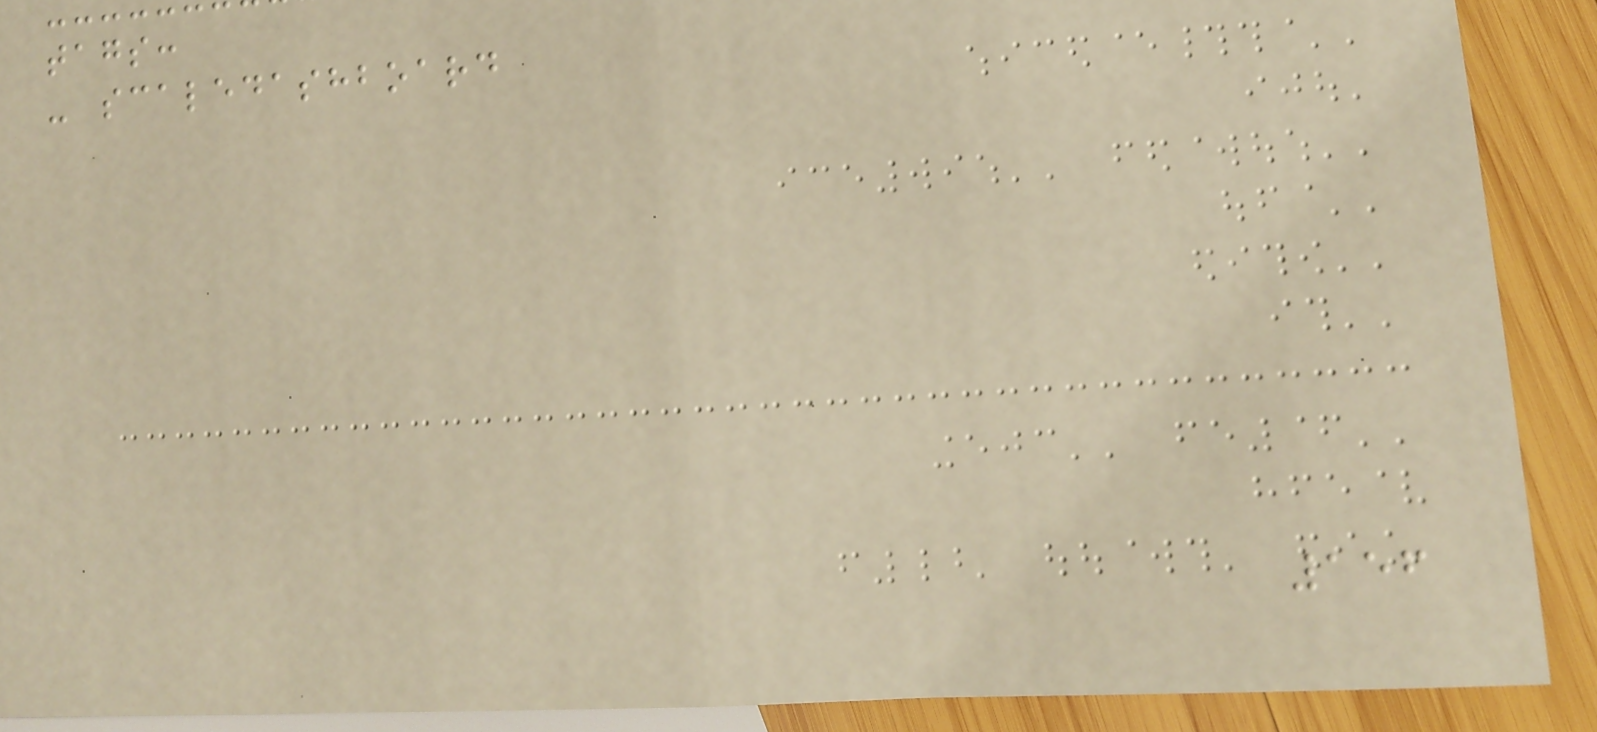tags:
- scaledashboard
156
